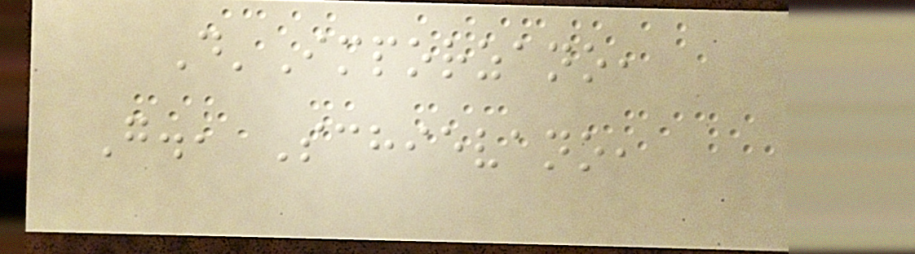D'Imporzano,
G., Schievano,
